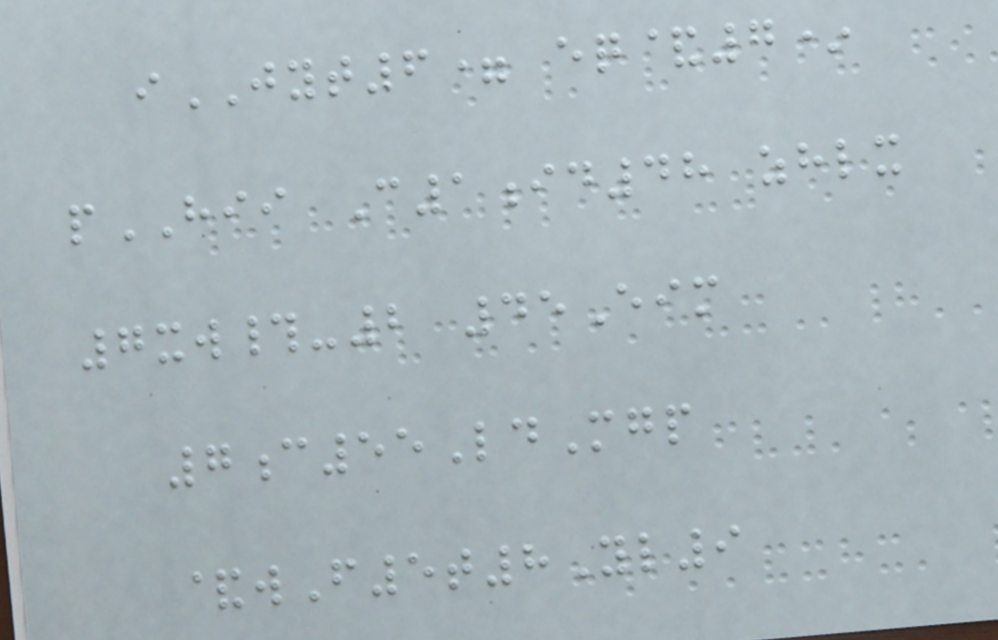iJYT6= eq&7*
pHII C1id48 zhlx
7xw#-2 45Eim
7c55LdMgp
&wF5t8Yl9
